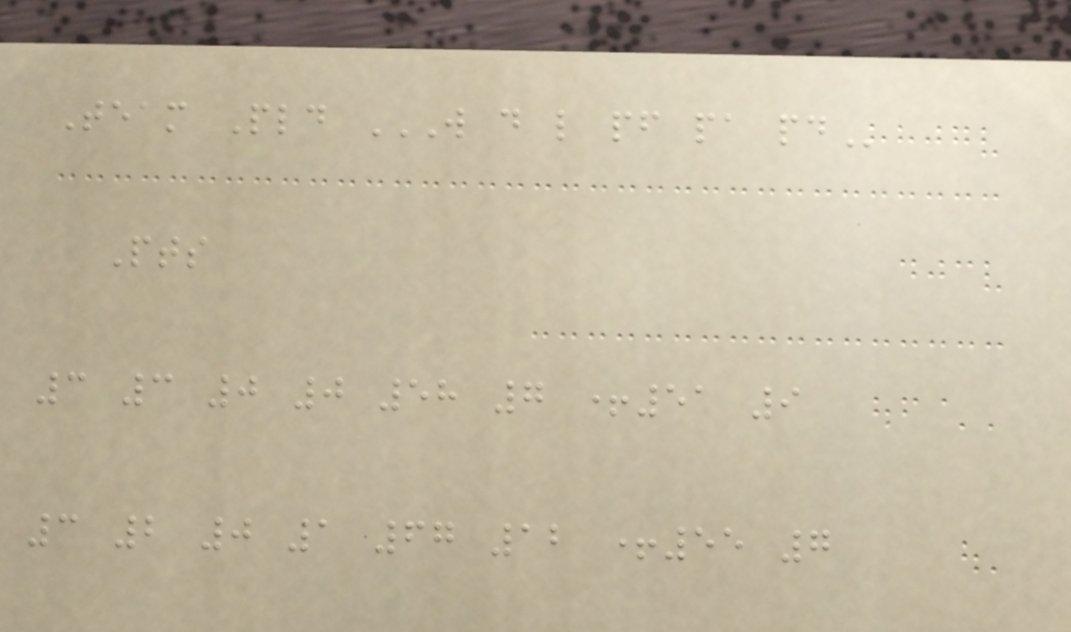Team Pld W D L PF PA PD
Pts
3 3 0 0 58 7 +51 9
3 2 0 1 67 12 +55 7
